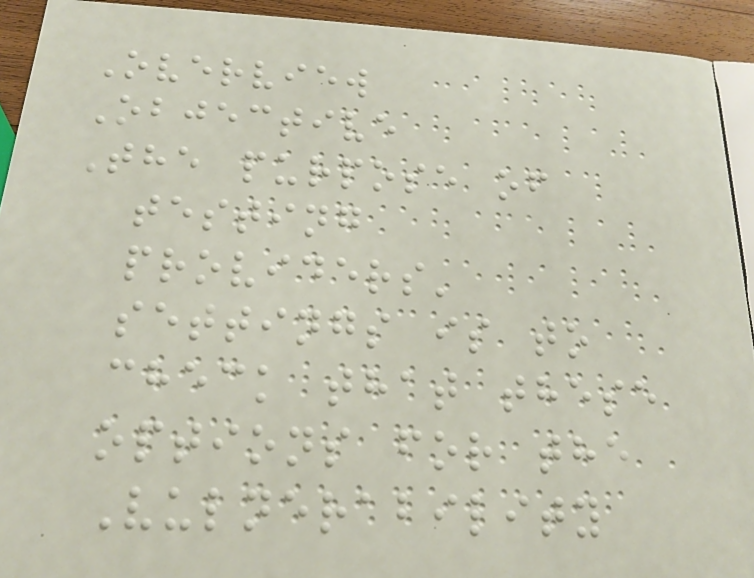Overview
Objective
The purpose of
testing
providers'
settings is to
check that these
options for the
Vulnerability
